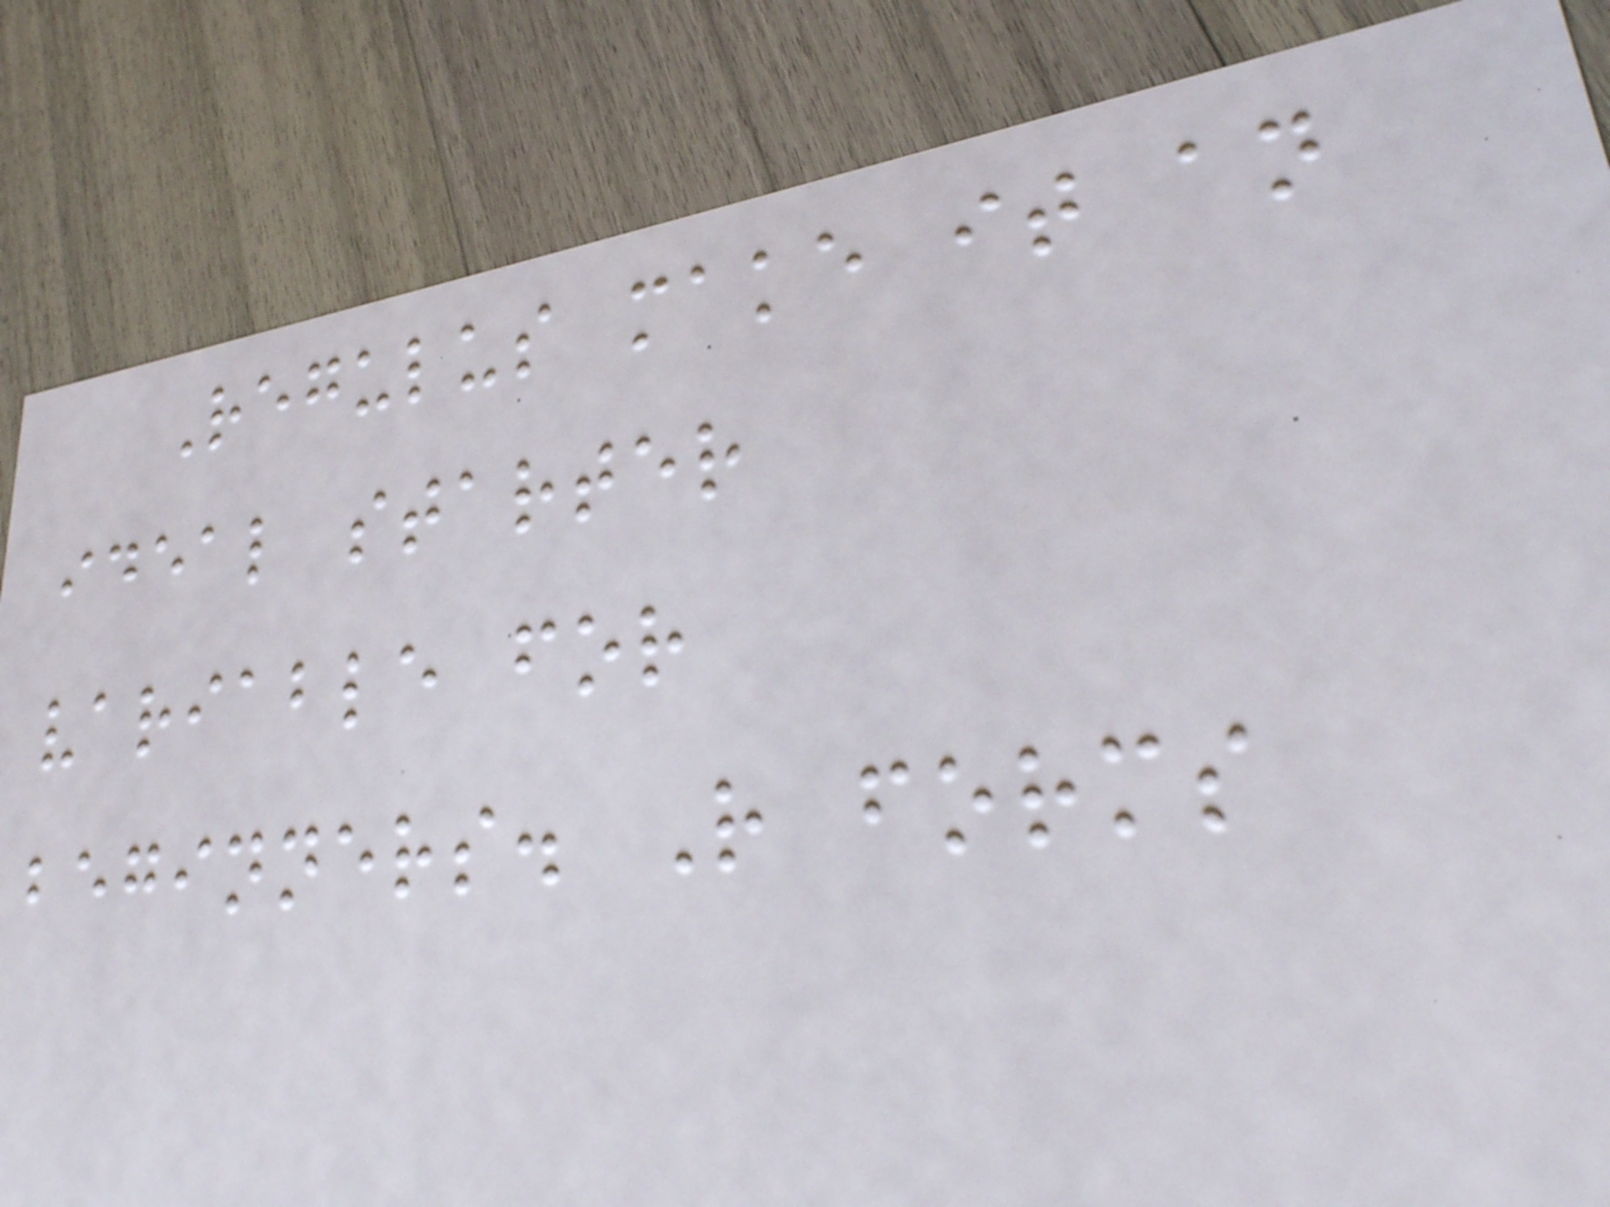Regulus make it an
ideal starter
variable for
beginners. R forms
